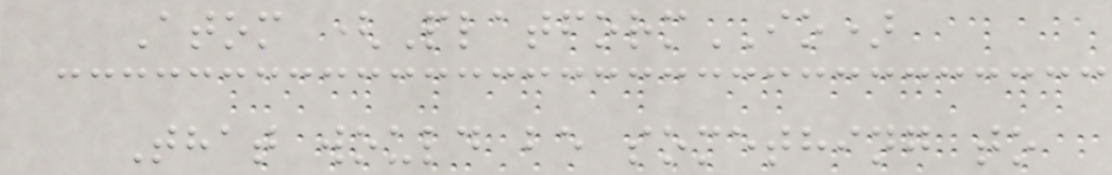Atom (PlatformIO)
That would be something to
